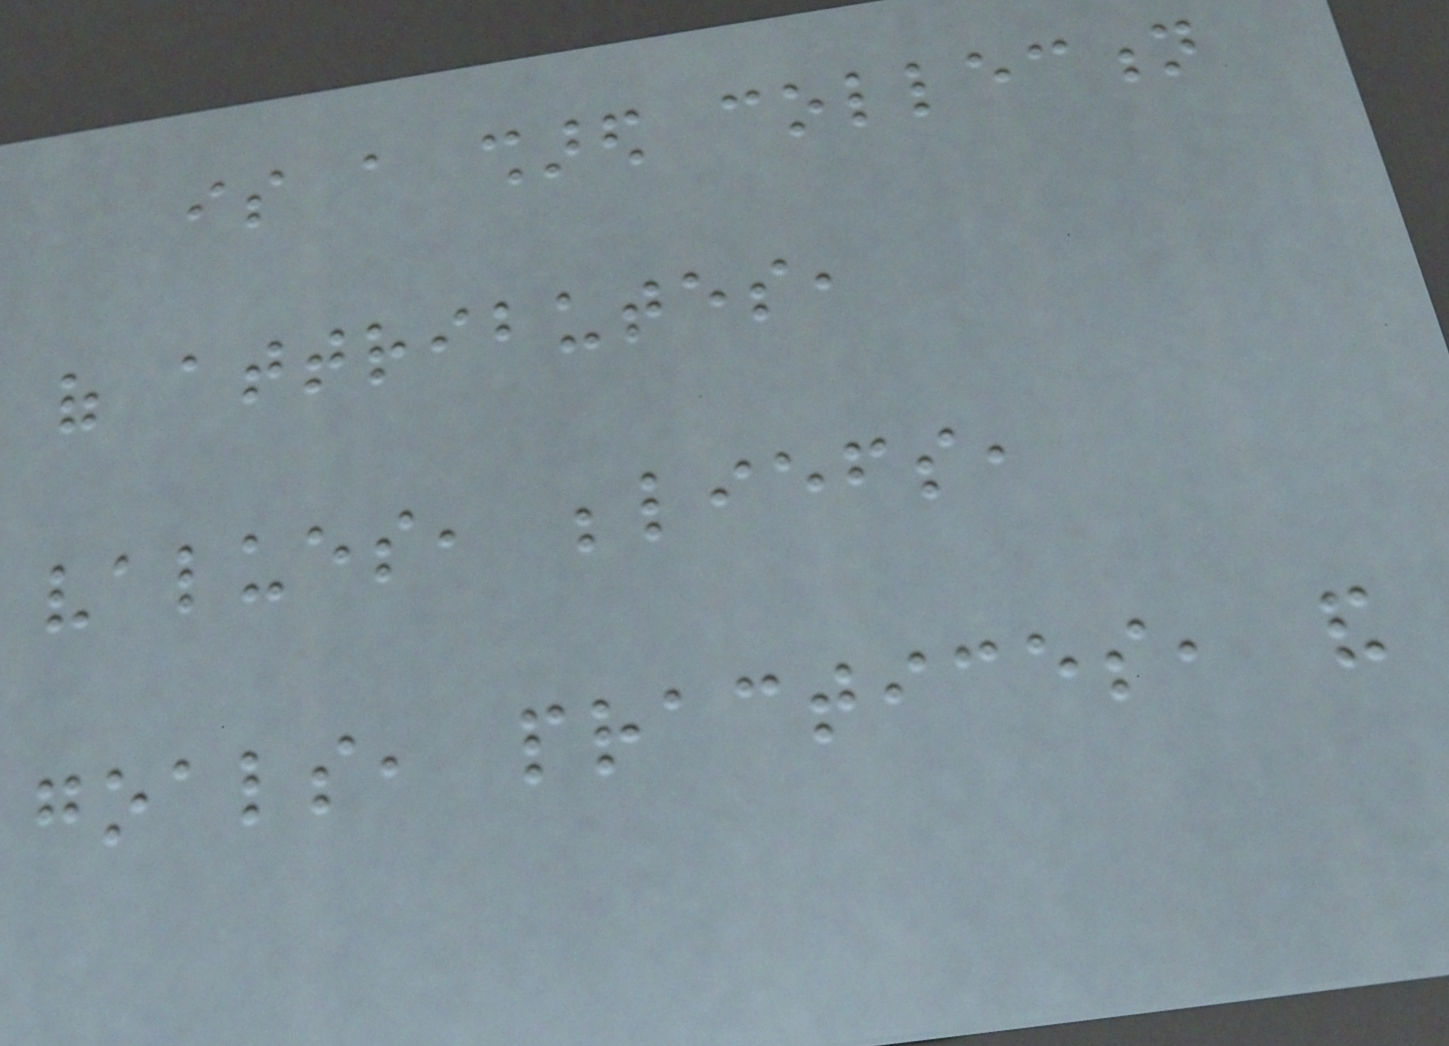is a shared collection
of attributes,
values, beliefs,
goals, practices, and
